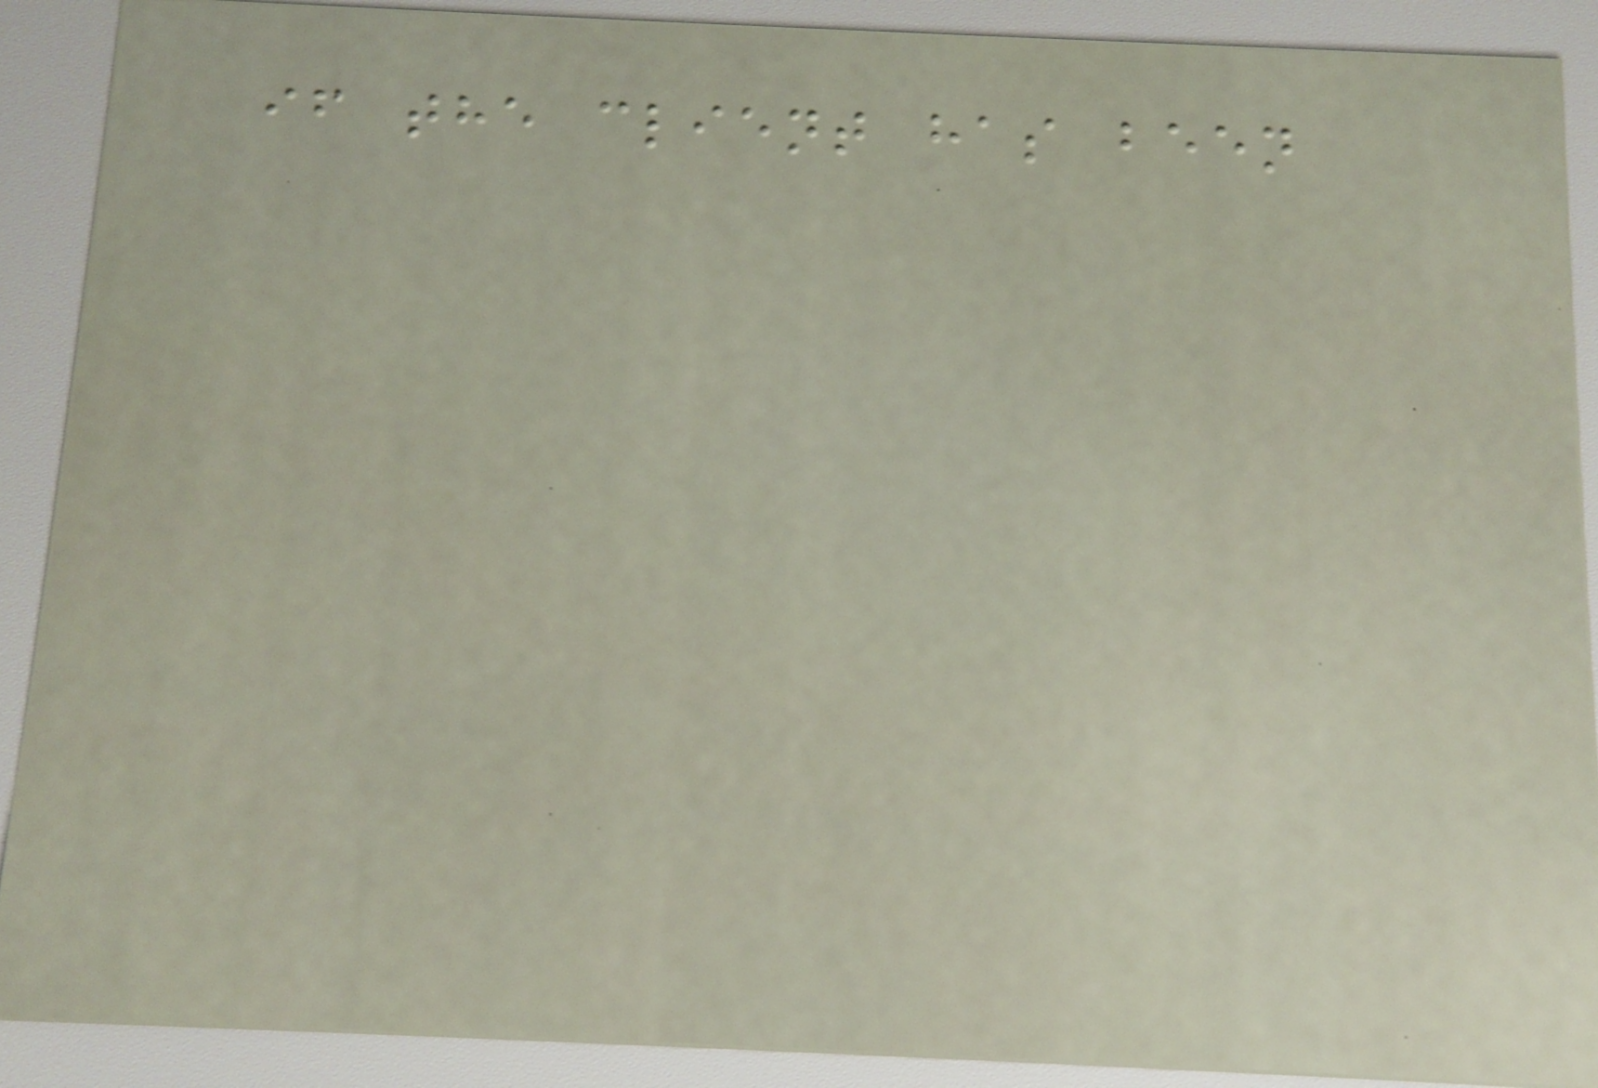if the client has been
